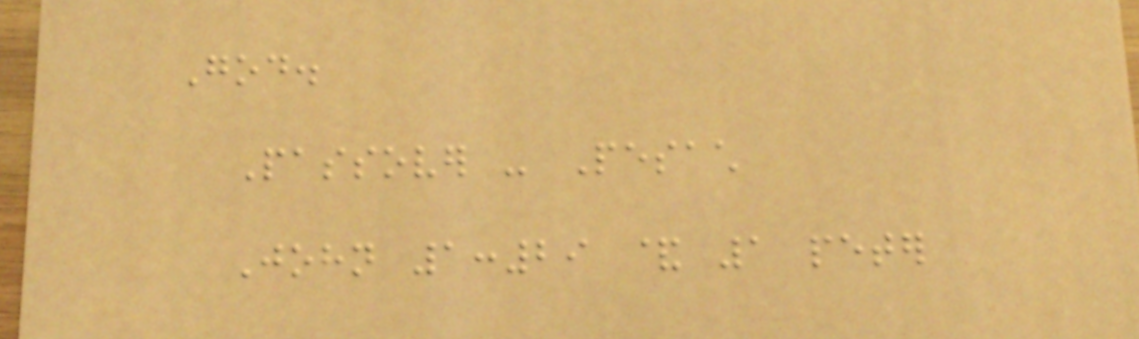God.
Passover - Pesach
John 1:29 & 1 peter
